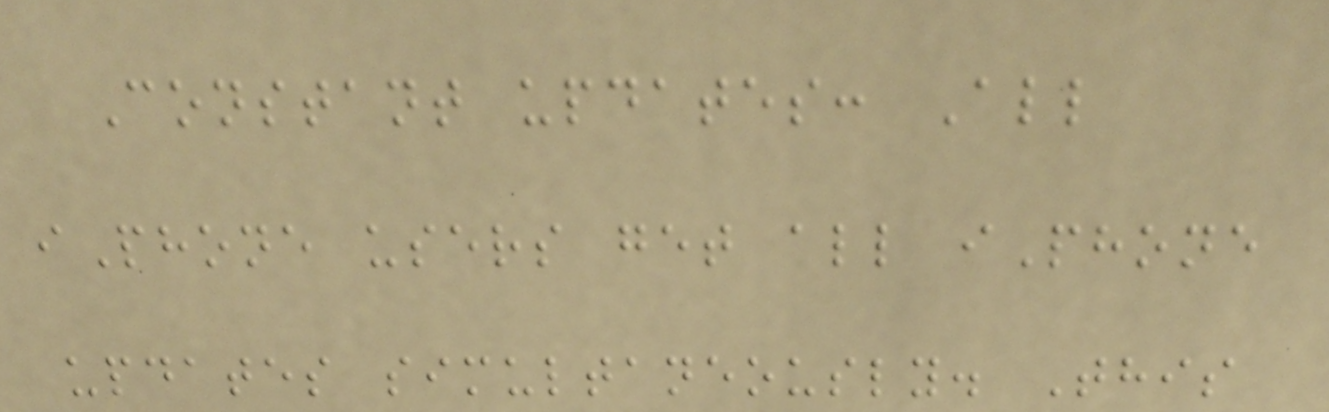Constant updates: All
iPhone users get all iPhone
updates simultaneously. This
